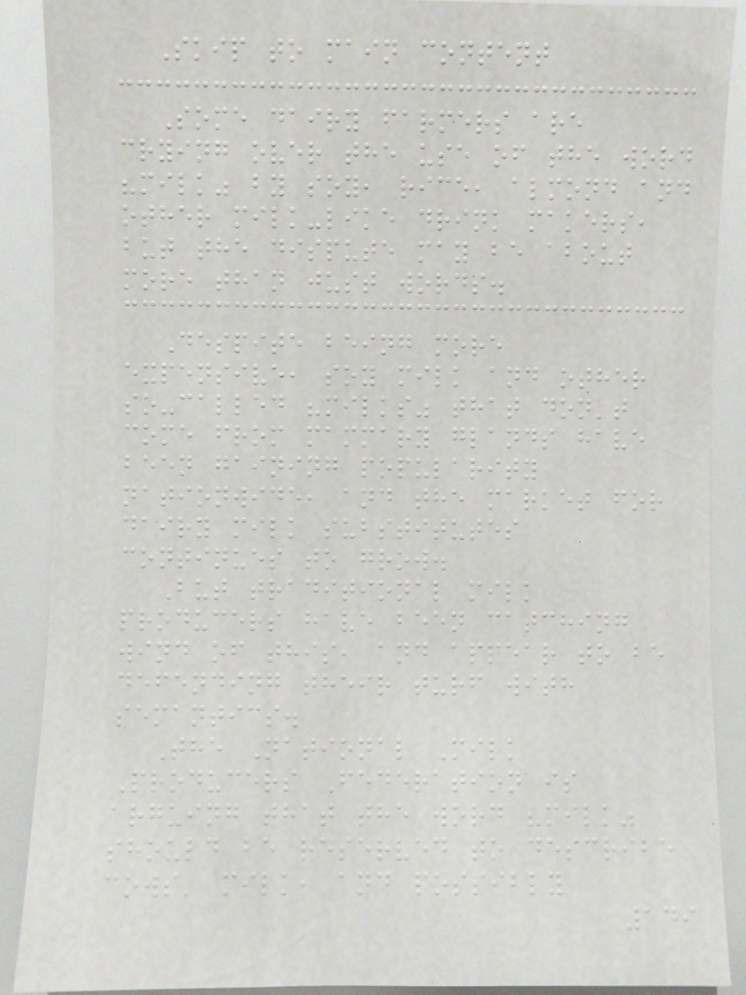Skip to main content
Some dairy farmers are
crying over the use of the word
"milk" by soy, rice, almond and
other milk-like drink makers,
but the dispute may be about
more than just words.
Despite being more
expensive, soy milk and other
so-called "milks" that don't
come from mammary glands have
been gaining popularity
nationwide, and the market for
dairy milk substitutes
continues to grow.
But traditional milk
producers have been catching
wind of this, and appear to be
defending their turf with
semantics.
The National Milk
Producers Federation is
arguing that the word "milk"
should be reserved to describe
cows' milk, and possibly
149
